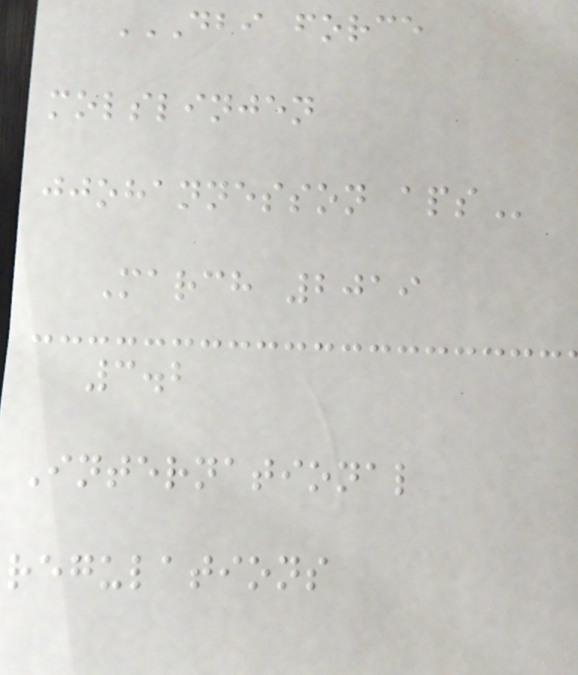DBI FORCE
MOLSLINJEN
JJOHANNESSON APS
March 2019
3.2
International
regulations
